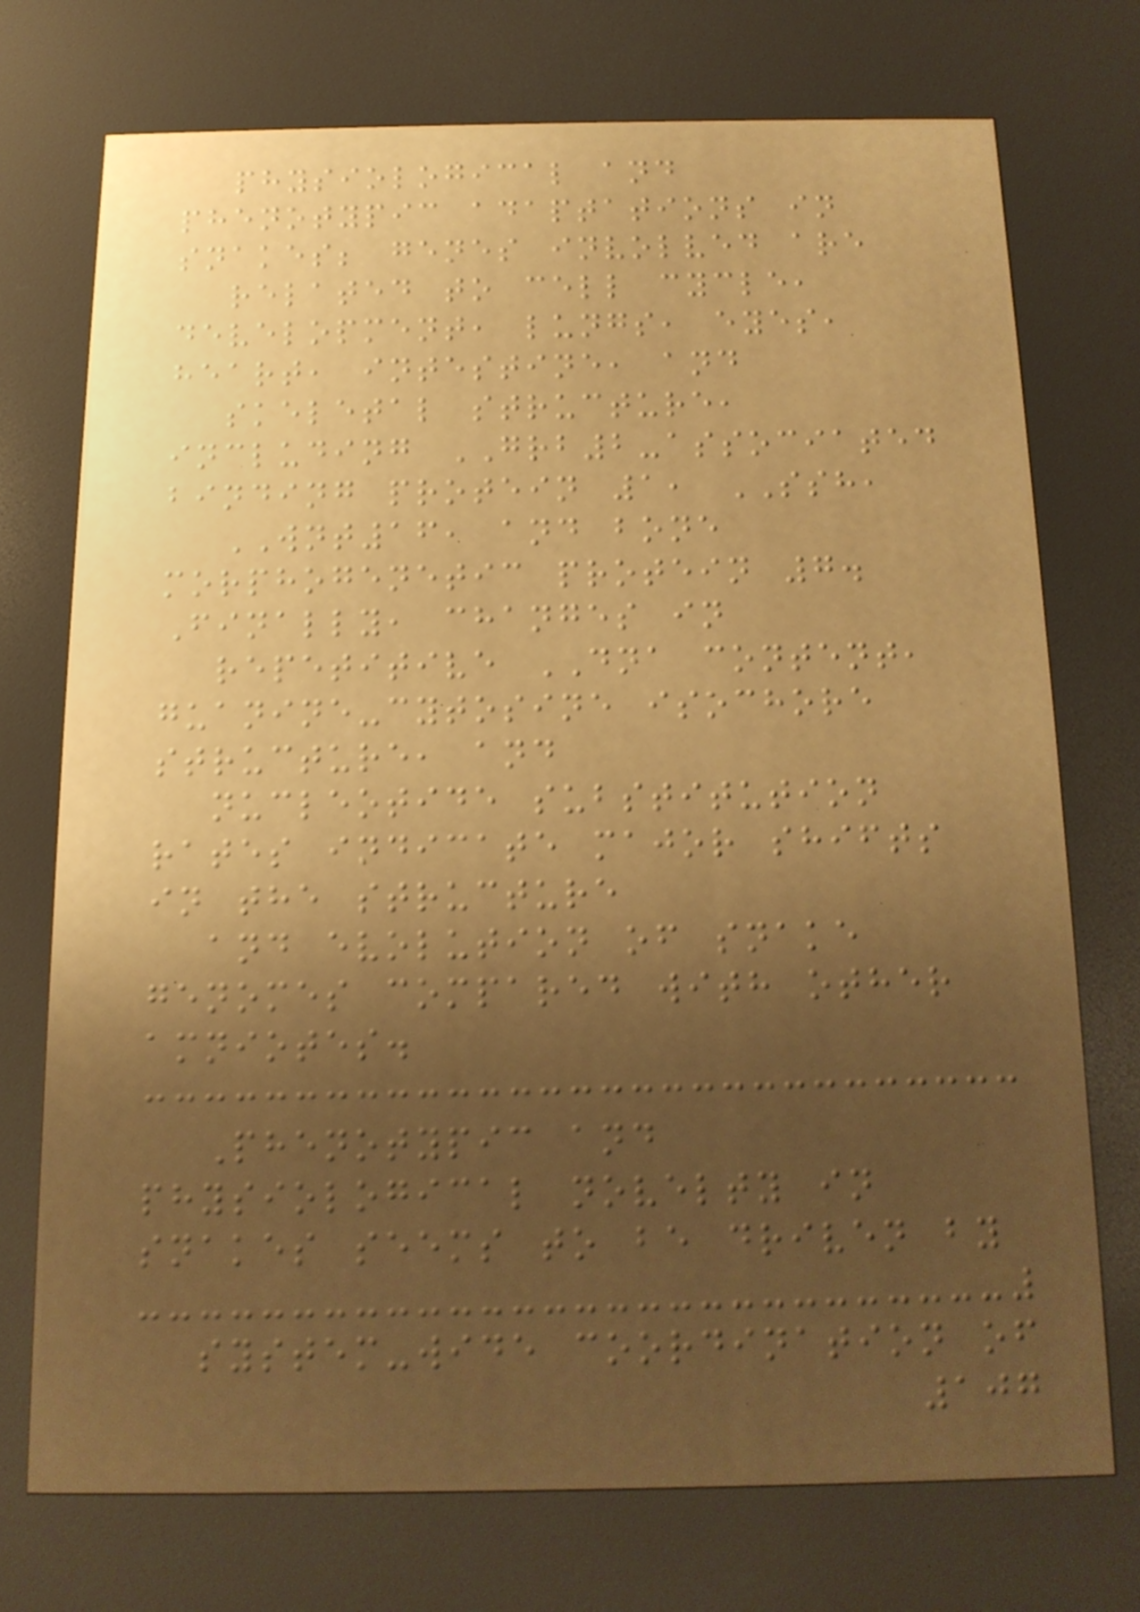physiological and
phenotypic adaptations in
snakes; genes involved are
related to cell cycle,
development, lungs, eyes,
heart, intestine, and
skeletal structure,
including GRB2-associated
binding protein 1, SSH,
WNT16, and bone
morphogenetic protein 7.
Finally, changes in
repetitive DNA content,
guanine-cytosine isochore
structure, and
nucleotide substitution
rates indicate major shifts
in the structure
and evolution of snake
genomes compared with other
amniotes.
Phenotypic and
physiological novelty in
snakes seems to be driven by
system-wide coordination of
107
